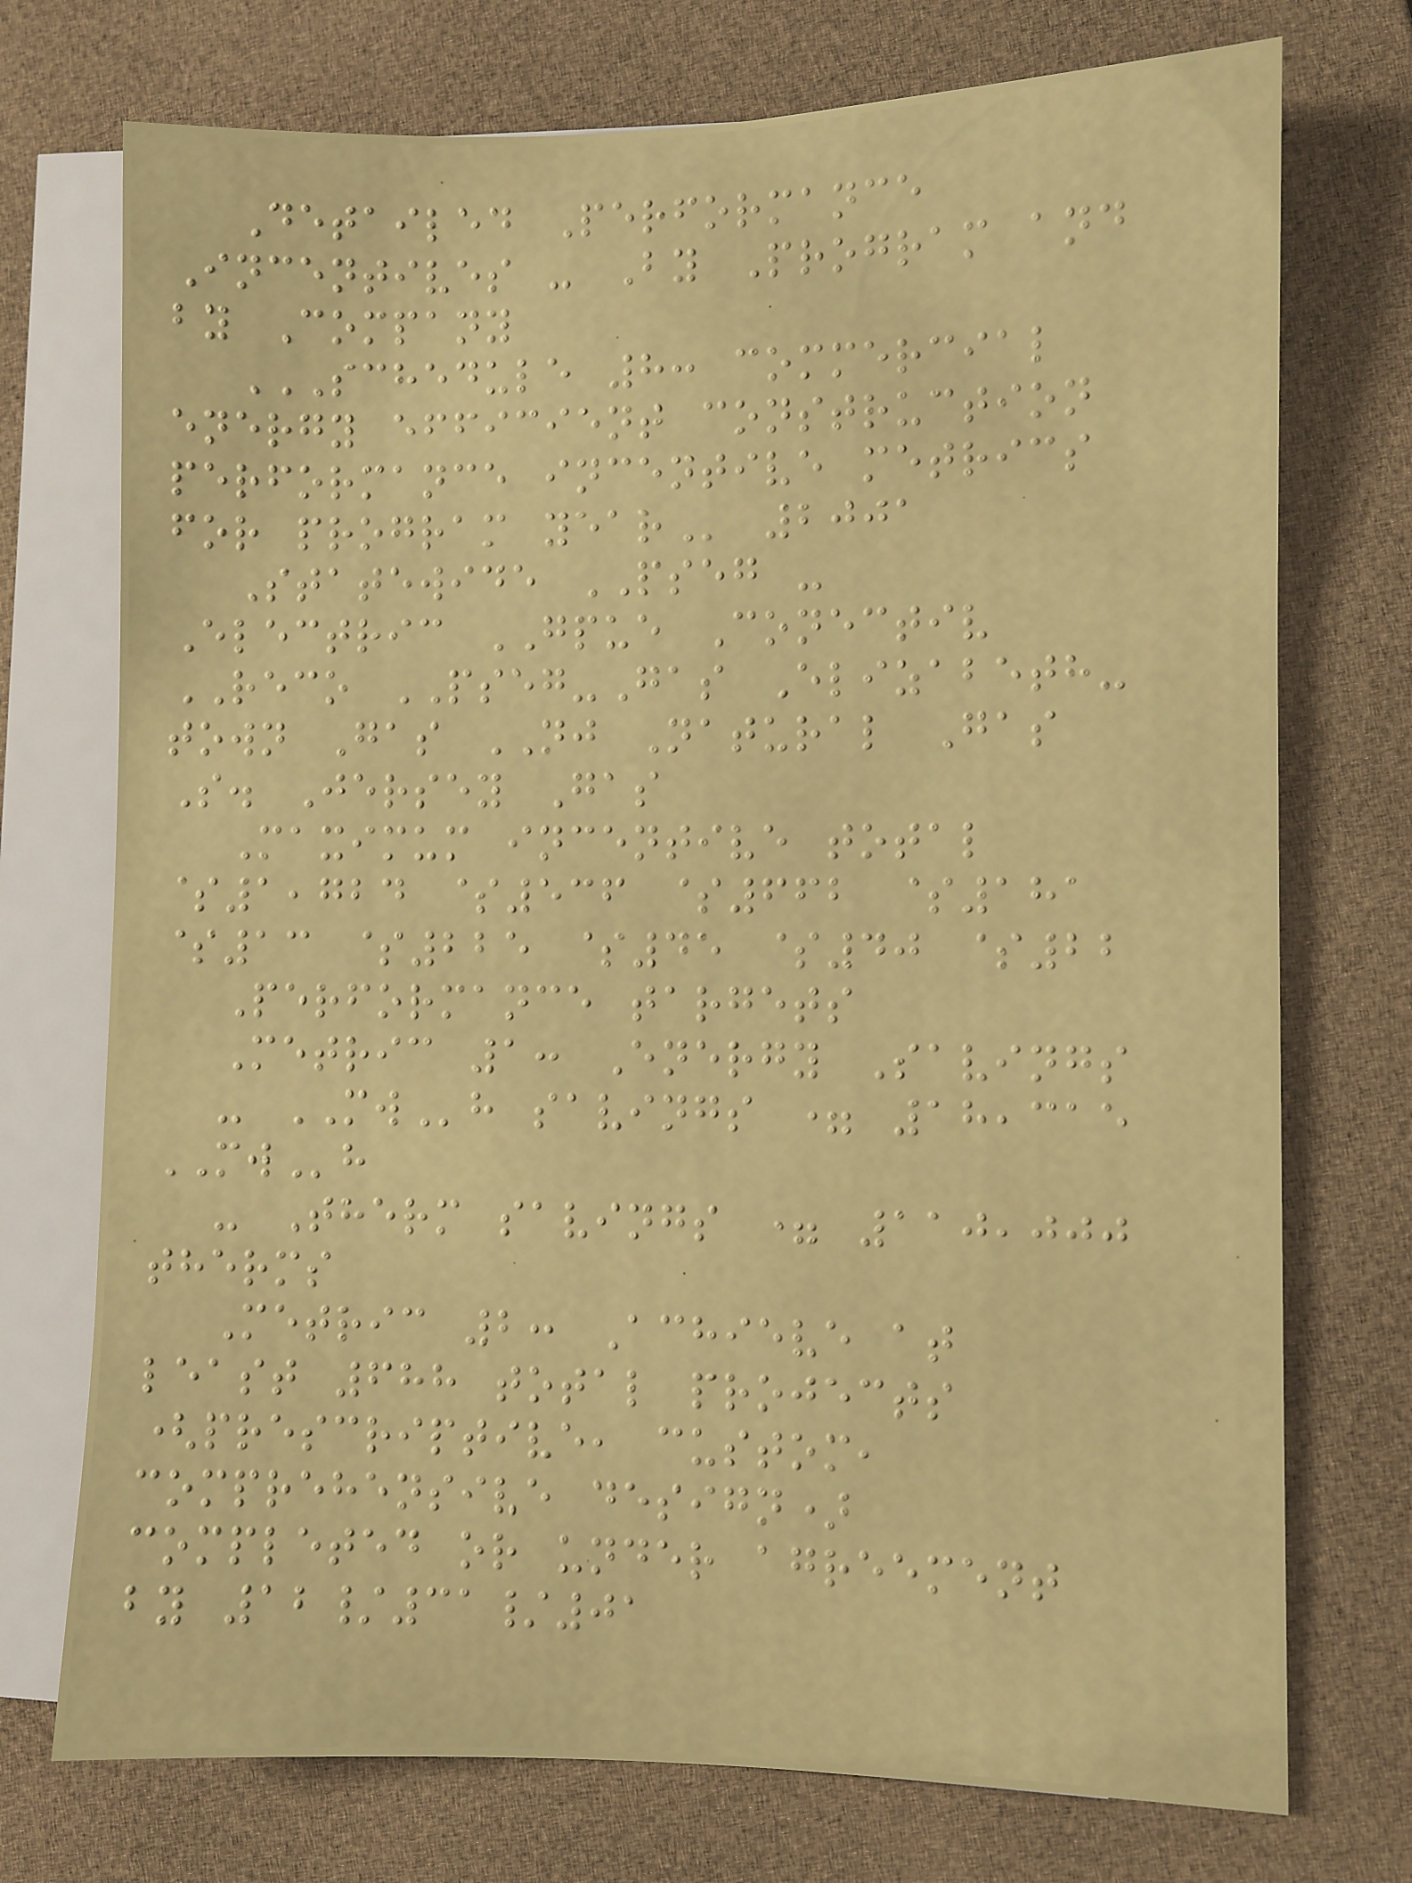Detailed Performance
Incentives - By Program and
by Company
SCHEDULE 8: COMMERCIAL
ENERGY EFFICIENT CONSTRUCTION
PERFORMANCE INCENTIVE METRICS
FOR PROGRAM YEAR 2001
Statewide PSEG -
Electric GPUE Conectiv
RECO PSEG-Gas Elizabeth-
town Gas NJ Natural Gas
S. Jersey Gas
Maximum incentive total
$1,724 $536 $662 $181
$13 $225 $45 $40 $22
Performance targets
Metric 1: Energy Savings
- MWh savings = 18,315
MWh
- Therm savings = 110,000
therms
Metric 2: Achieve at
least 688 total projects
(prescriptive, custom,
comprehensive design)
completed or under agreement
by 12/31/01
